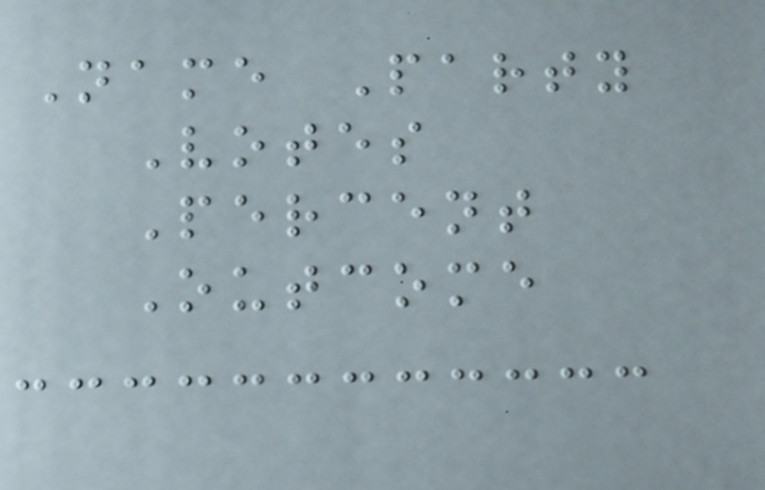Name Party
Votes
Percent
Outcome
